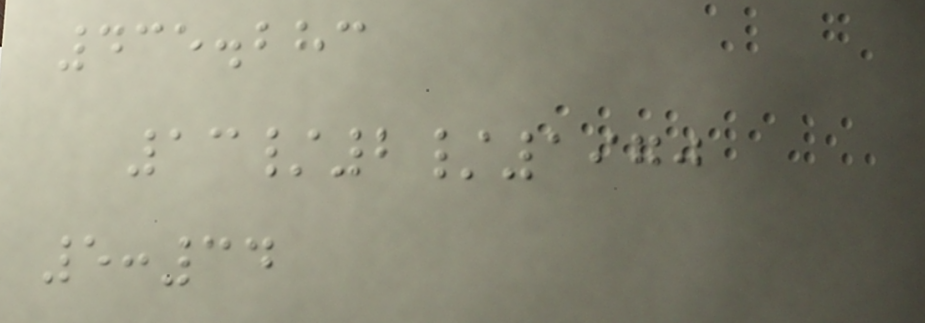435.283
13/2/1970
5:34
